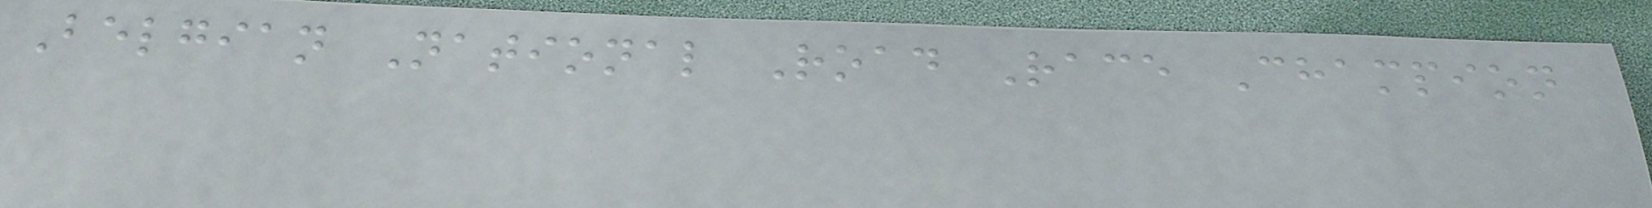Belgian National Road Race Champion
